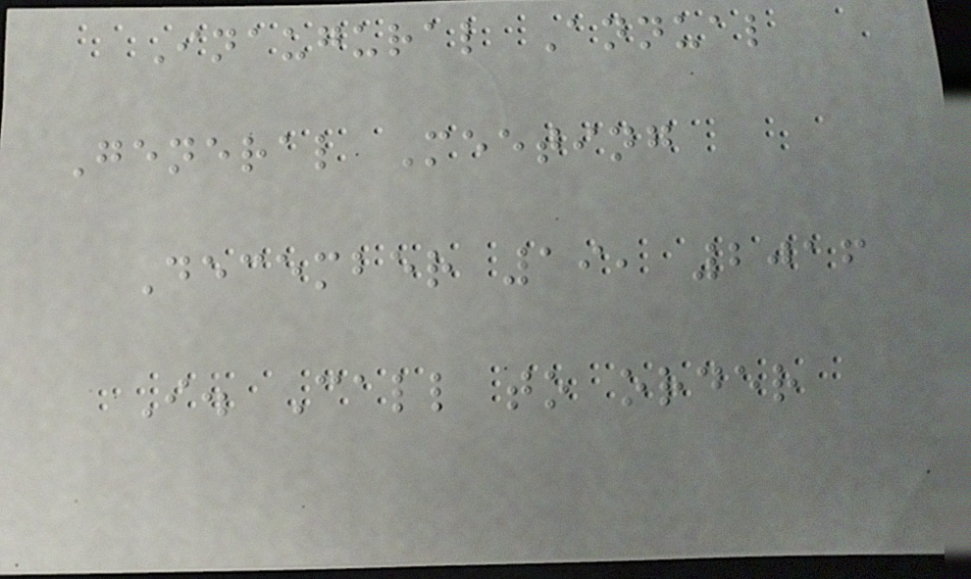Inaugural Annual
General Meeting
December 19, 2016
I. Call to order
